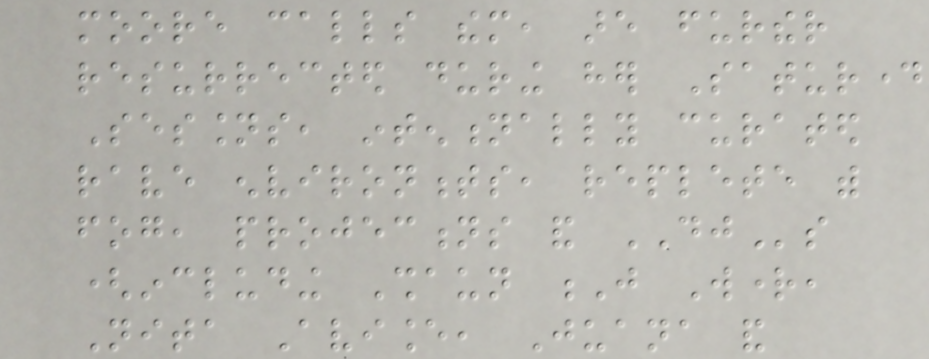moore calls them, are further
resurrected during her Saturday
Sessions, intentionally curated
rave environments, replete with
fog, projections and DJs
(including Shaun J Wright,
Nita Aviance, Juana and
